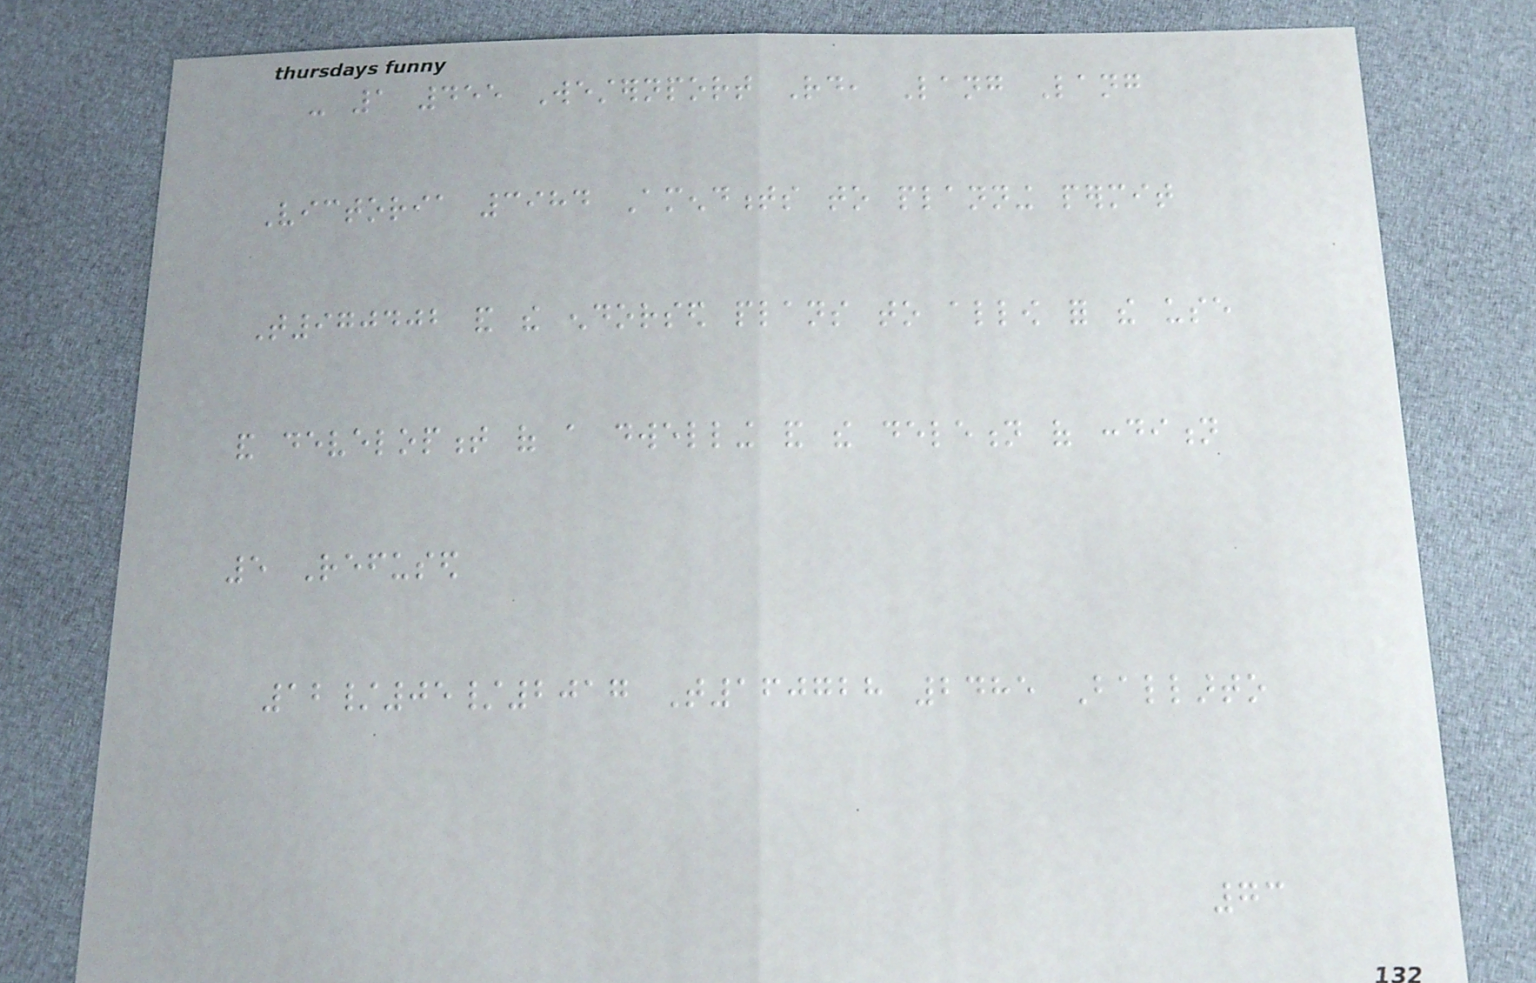- 1 455 Westernport Rd, Lang Lang
Victoria 3984 Amendments to planning permit
T970402 and the endorsed plans to allow for the use
and development of a dwelling and the deletion of condition
5 Refused
12/05/2017 T160728 2485 Ballarto
73
